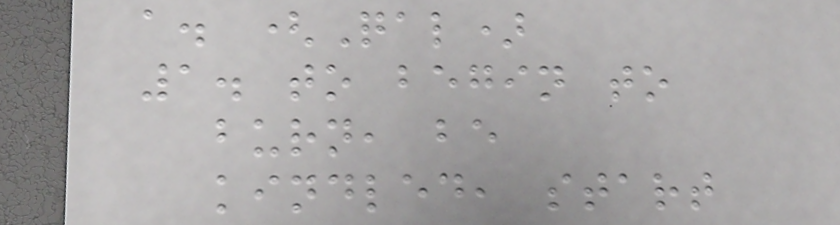a. (Qal)
1. to begin to
burn, be
kindled, start
